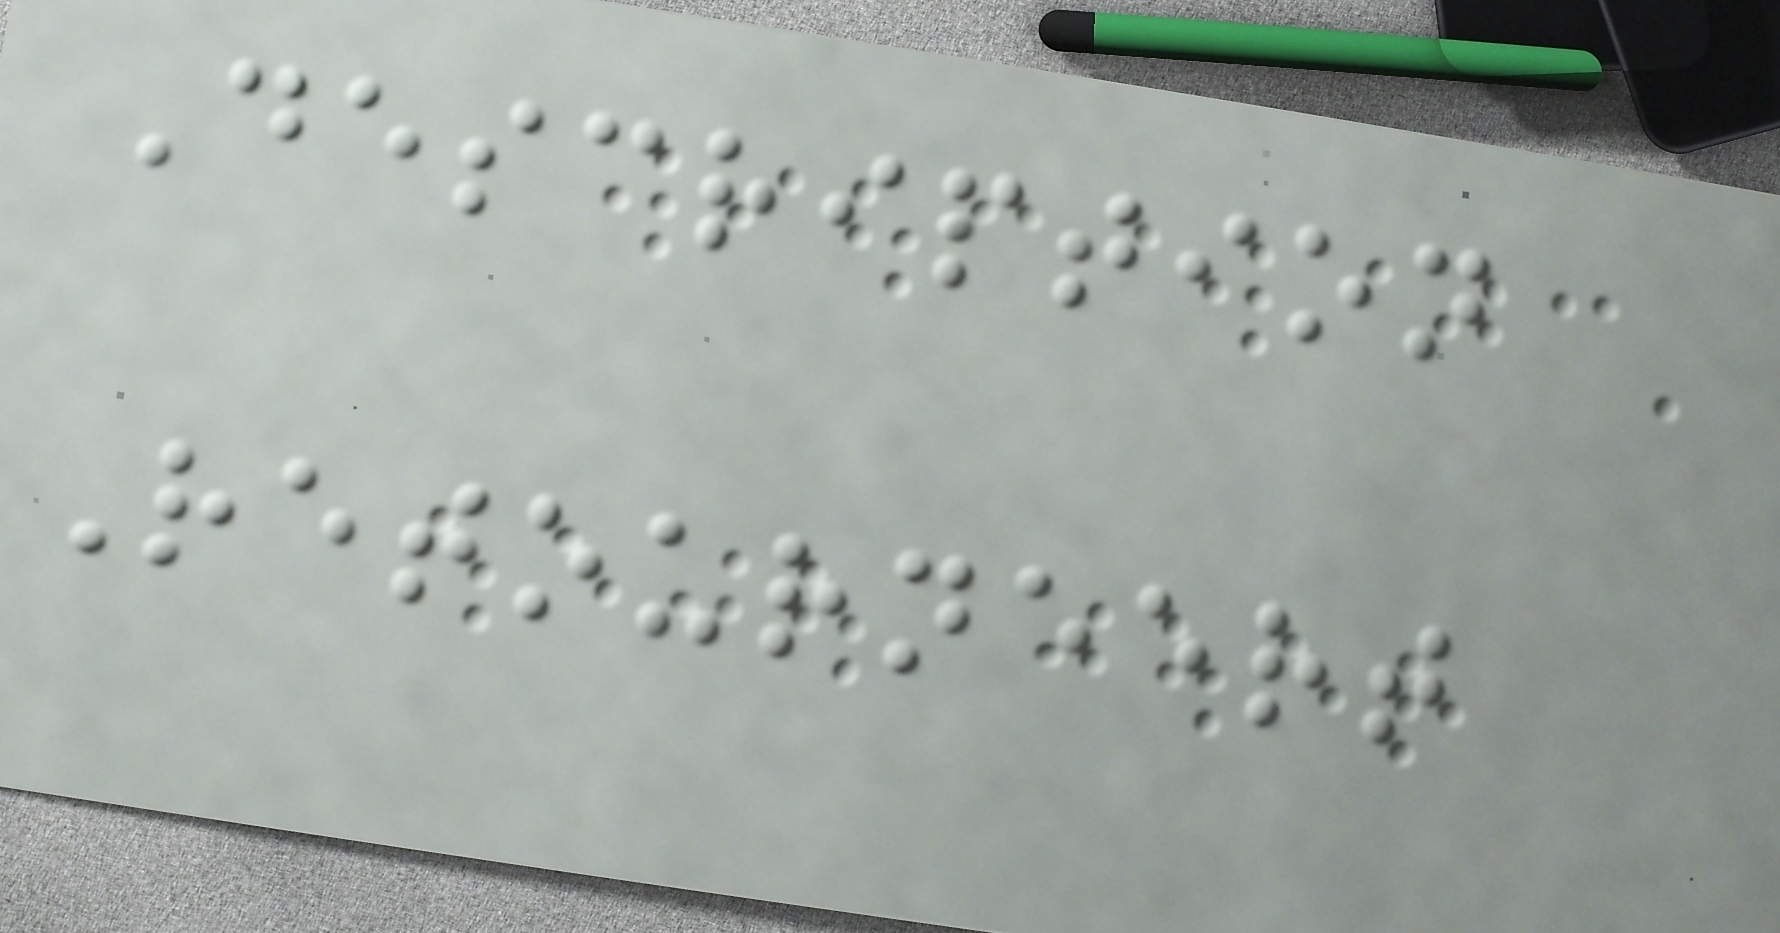Description
Retourneert
